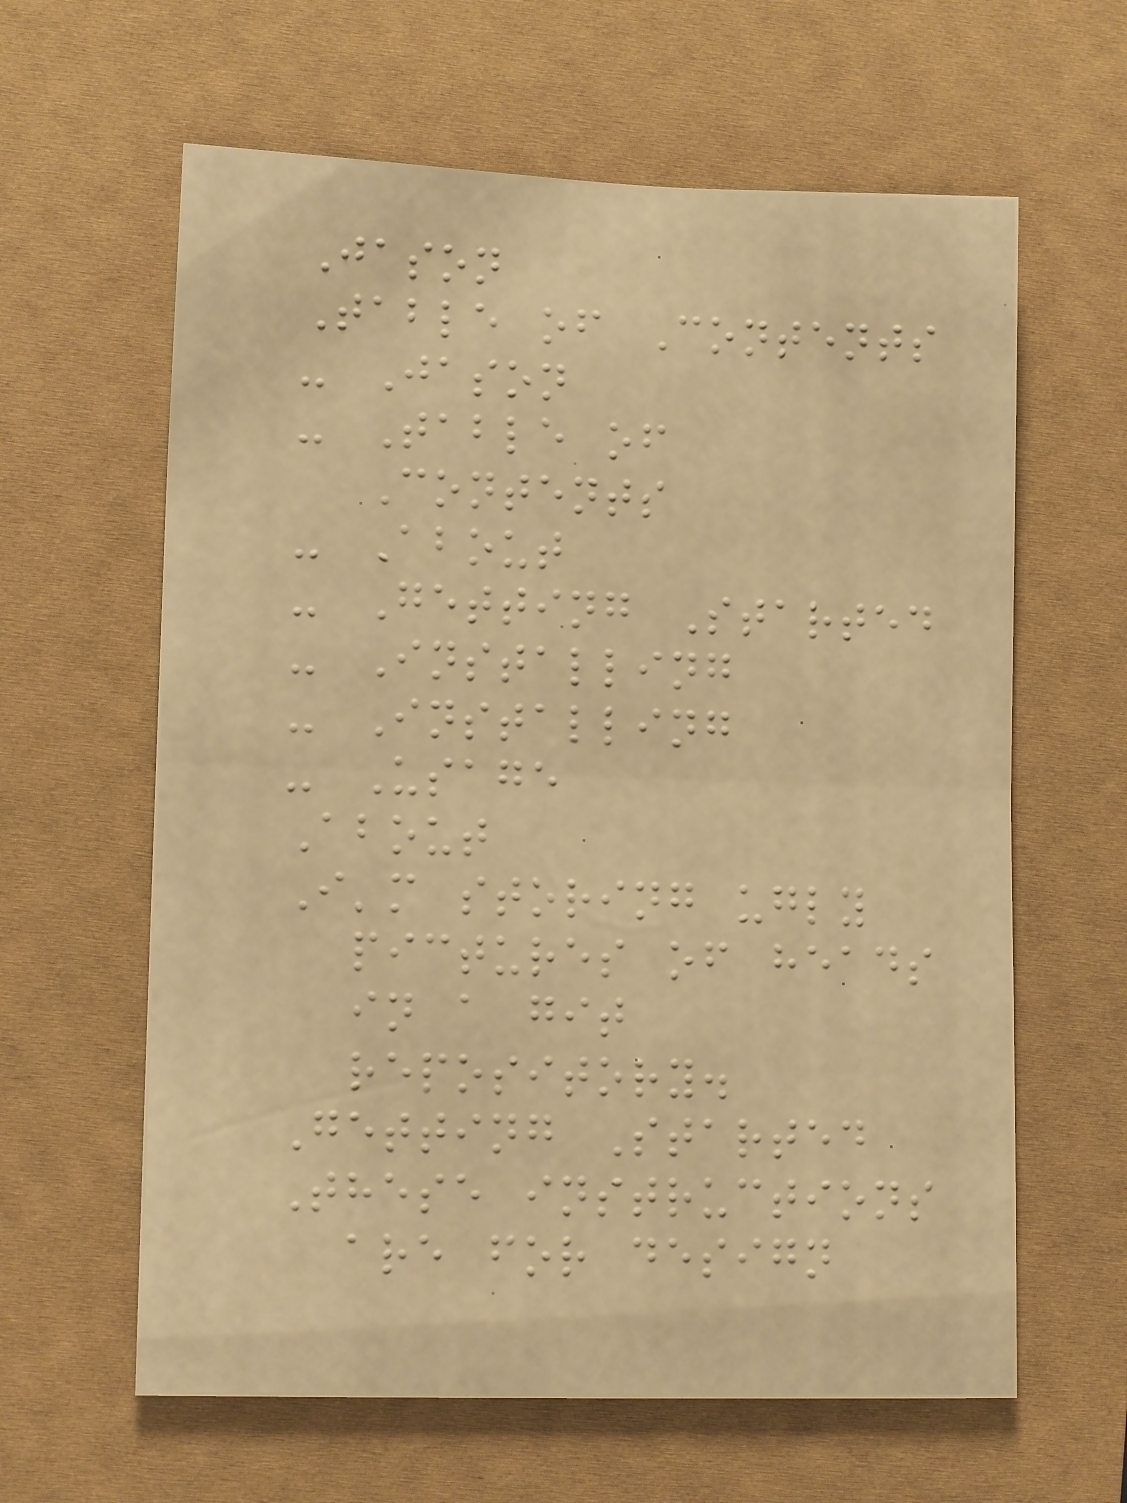Jason
Table of Contents
- Jason
- Table of
Contents
- About
- Getting Started
- Installing
- Installing
- Usage
About
I'm storing ugly
pictures of heads
in a git
repository.
Getting Started
These instructions
are for design
